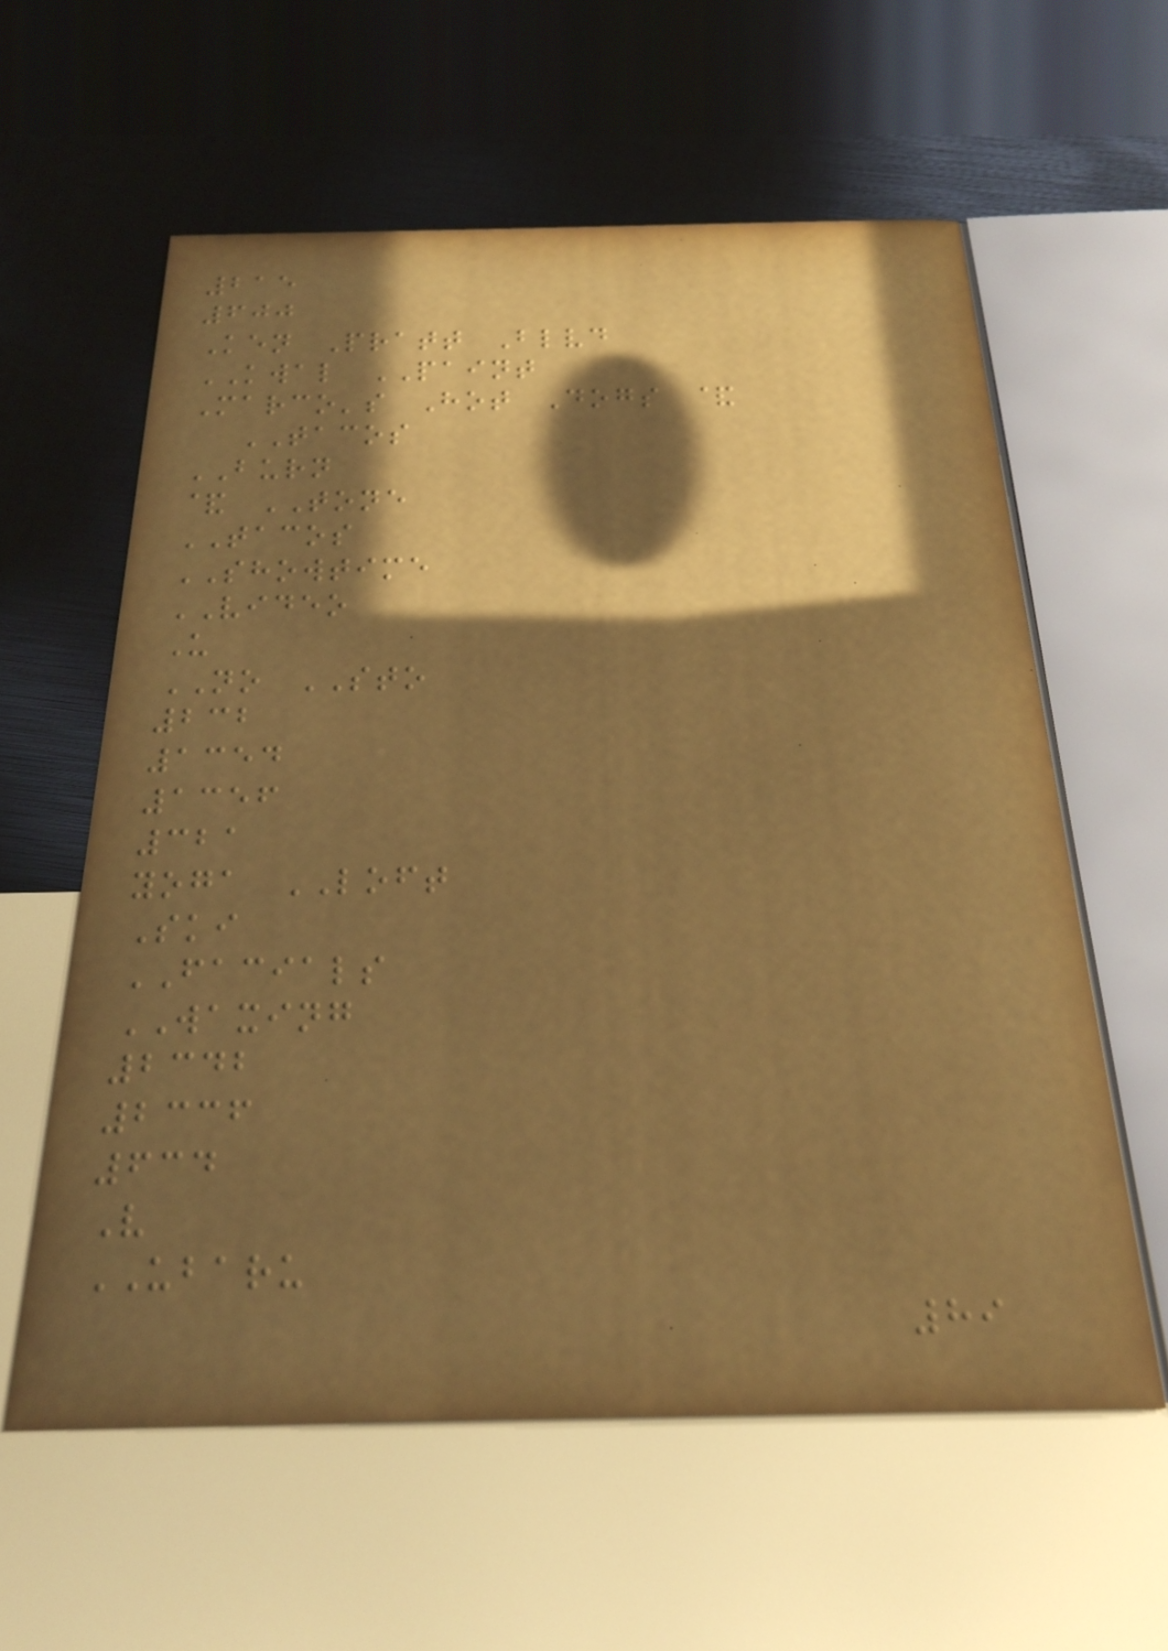215
600
Ken Pratt Blvd
KWAL PAINT
Marco's Hot Dogs &
TACOS
BURN
& TONE
TACOS
SHOWTIME
VIDEO
U
NO STO
232
1354
1356
321
yoga LOFT
Ski
FACIALS
WAXING
2342
2336
634
V
UBARU
89
